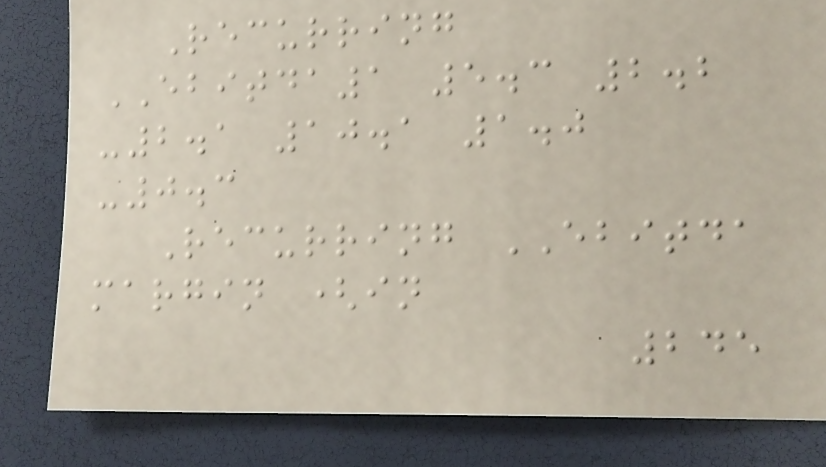Recurring
EBITDA1 5.3 2.2
-2.1 10.1 1.0
-0.3
Recurring EBITDA
margin (in
245
